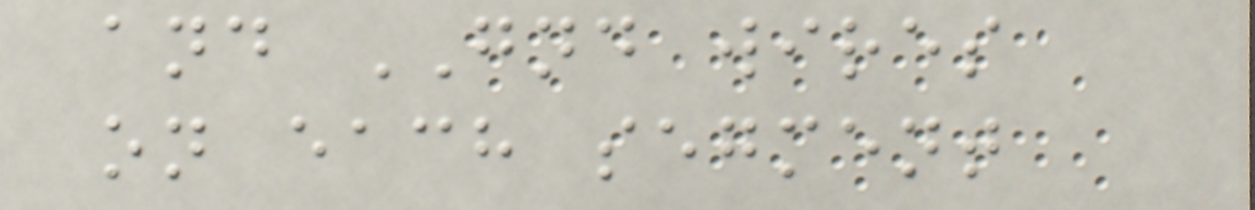and GND wires
on each segment
